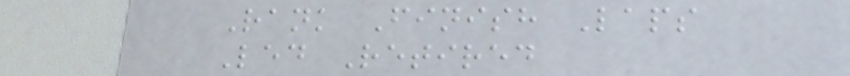Rank Finish Laps
Led Retired
